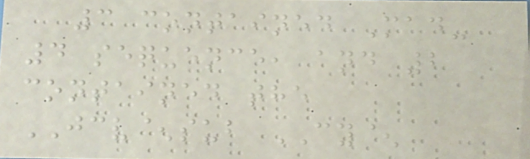3 contained Mad-
4 sequence, and 2
contained the
JCV^sub CY^
